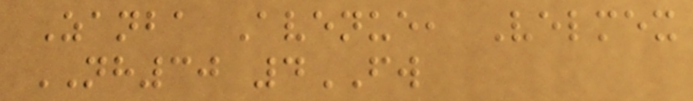Zanba Avenue, Velmex
NH30 4FW
